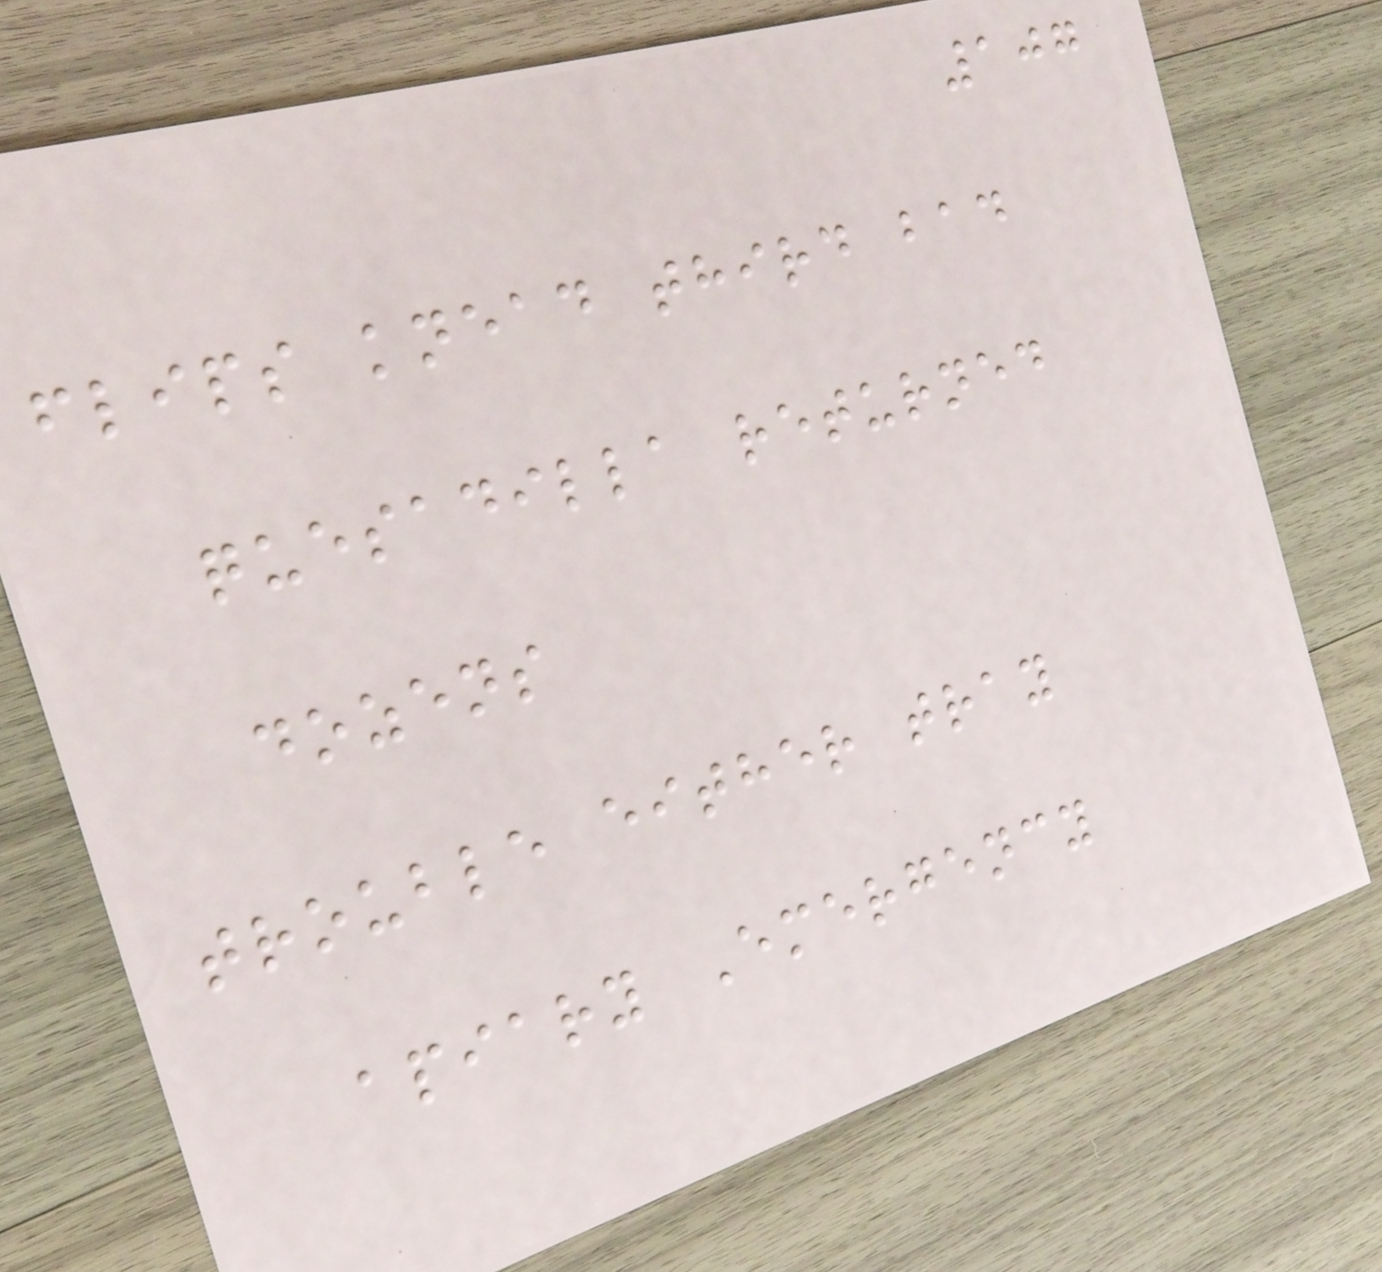107
flips knead third bad
quesadilla returned
dozens
trouble either tray
apiary Emergency
